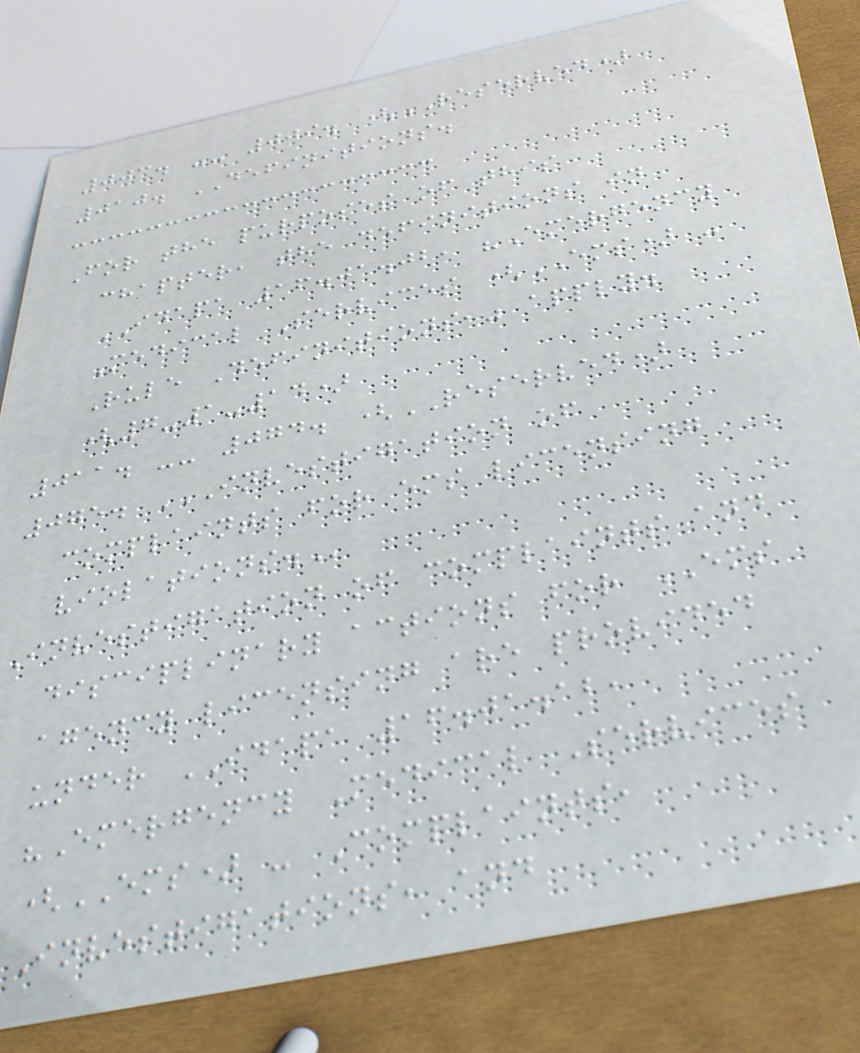003. -- 009. (RESERVED)
010. DEFINITIONS.
For the purposes of this
chapter, the definitions in
IDAPA 16.01.02, "Emergency
Medical Services (EMS) -
Rule Definitions," apply.
(7-1-14)
011. -- 074. (RESERVED)
075. INVESTIGATION OF
COMPLAINTS FOR EMS LICENSING
VIOLATIONS.
Investigation of complaints and
disciplinary actions for EMS
agency licensing are provided
under IDAPA 16.01.12,
"Emergency Medical Services
(EMS) - Complaints,
Investigations, and
